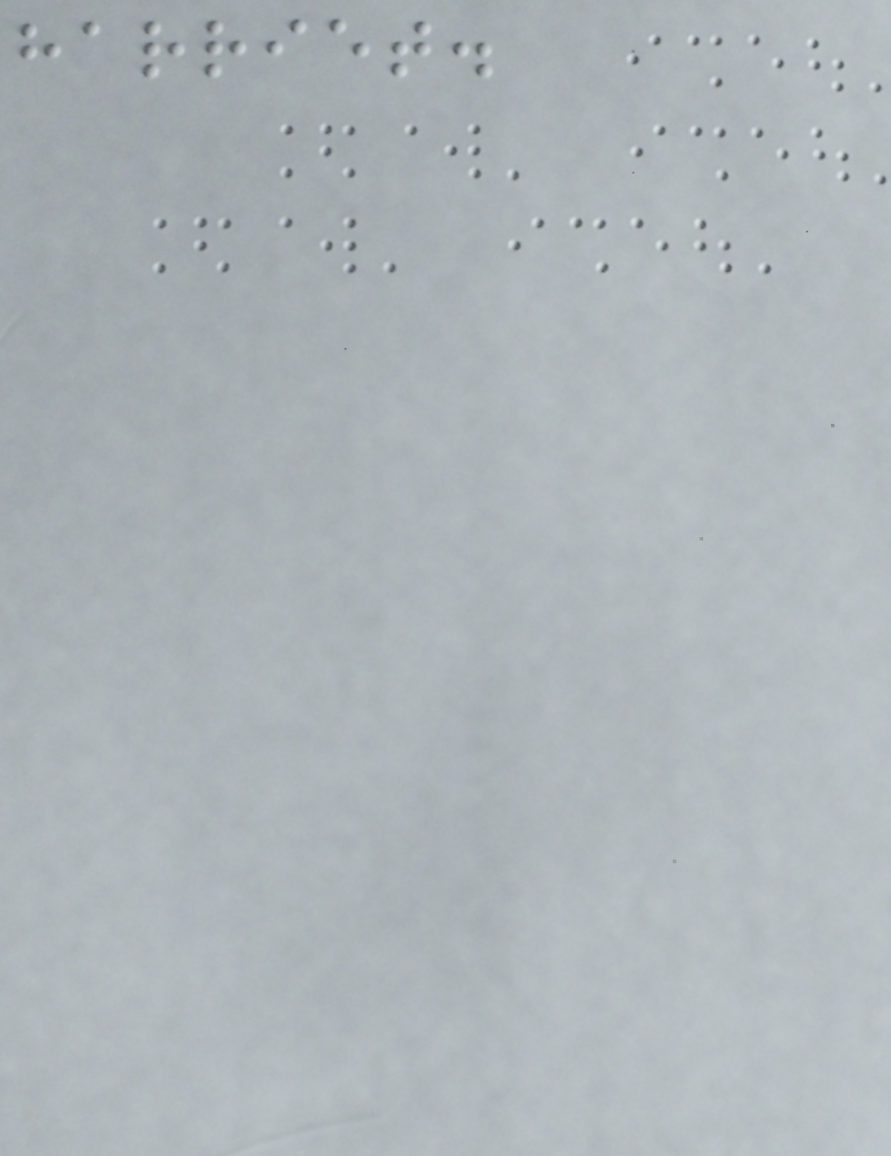harriet.
